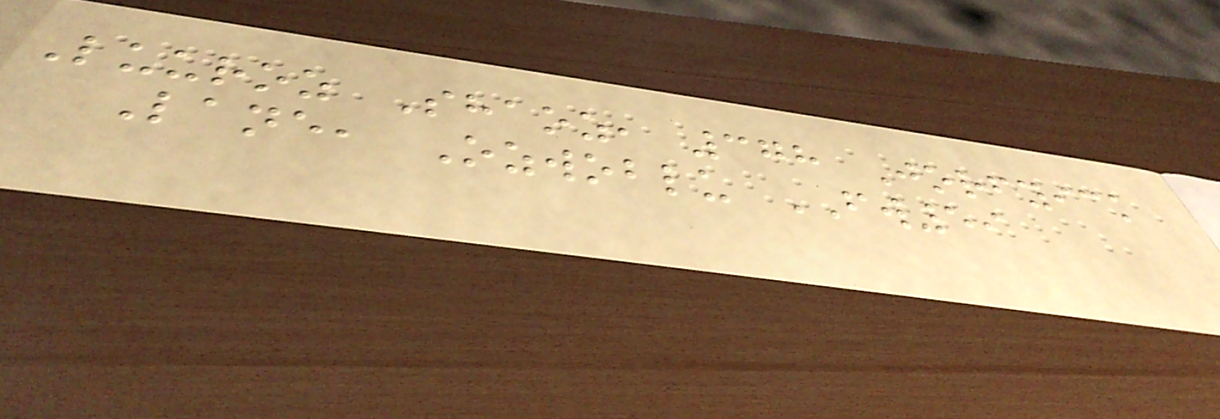Luuroz Shaoz, 378 Jorfyick
Lane, Ozwoblu FW59
